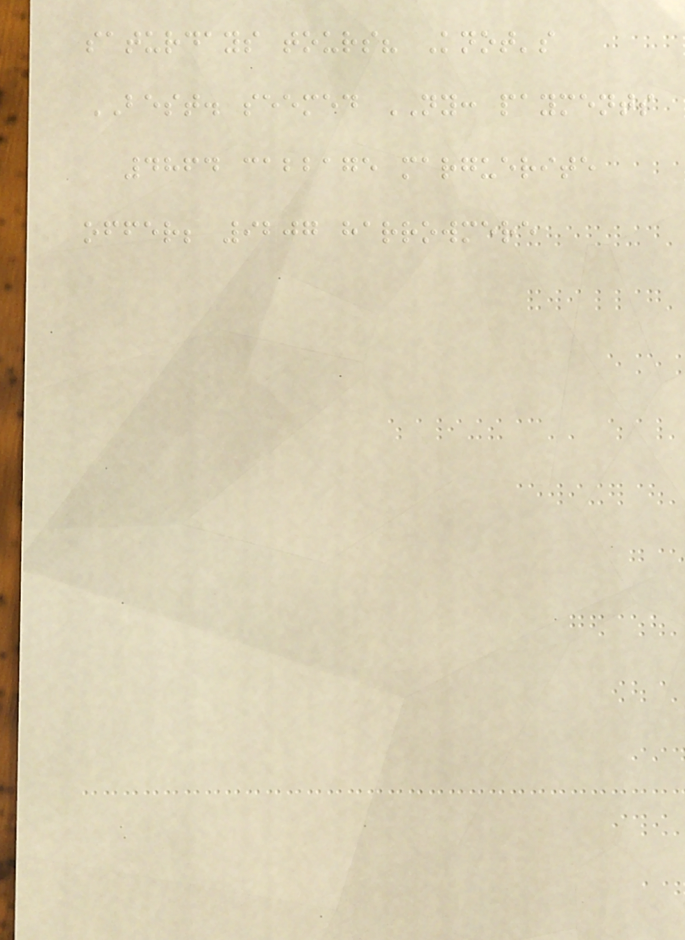saturdays tours? Knot's
BEST. seemed NY: payments
4864 cabbage marguerite
offer; 9207 harrowmere
